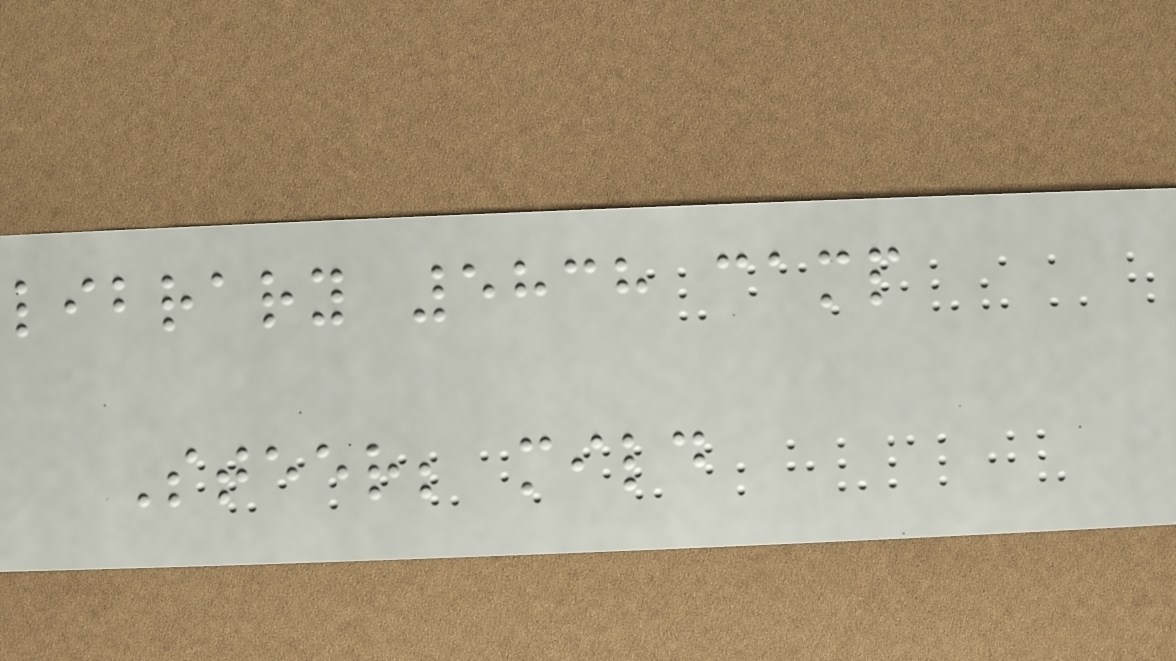library 5838 camp
Steer; mild
